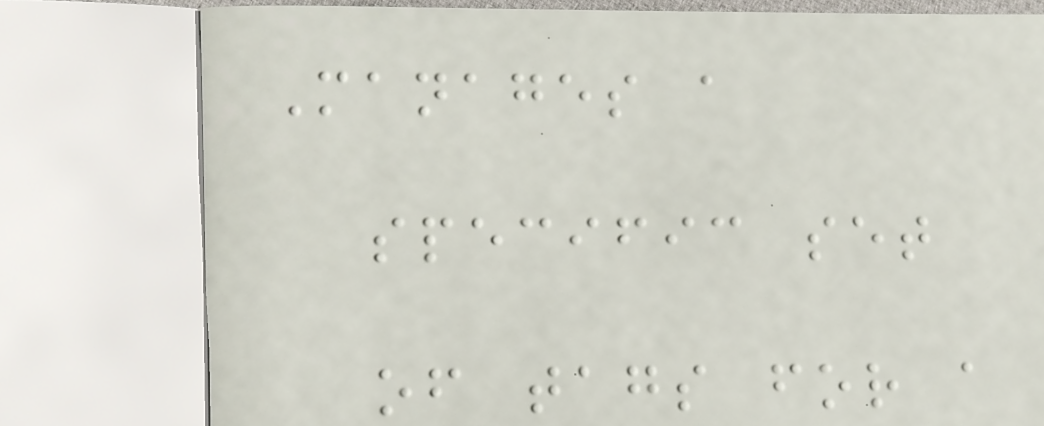Manages a
specific set
of tags for a
